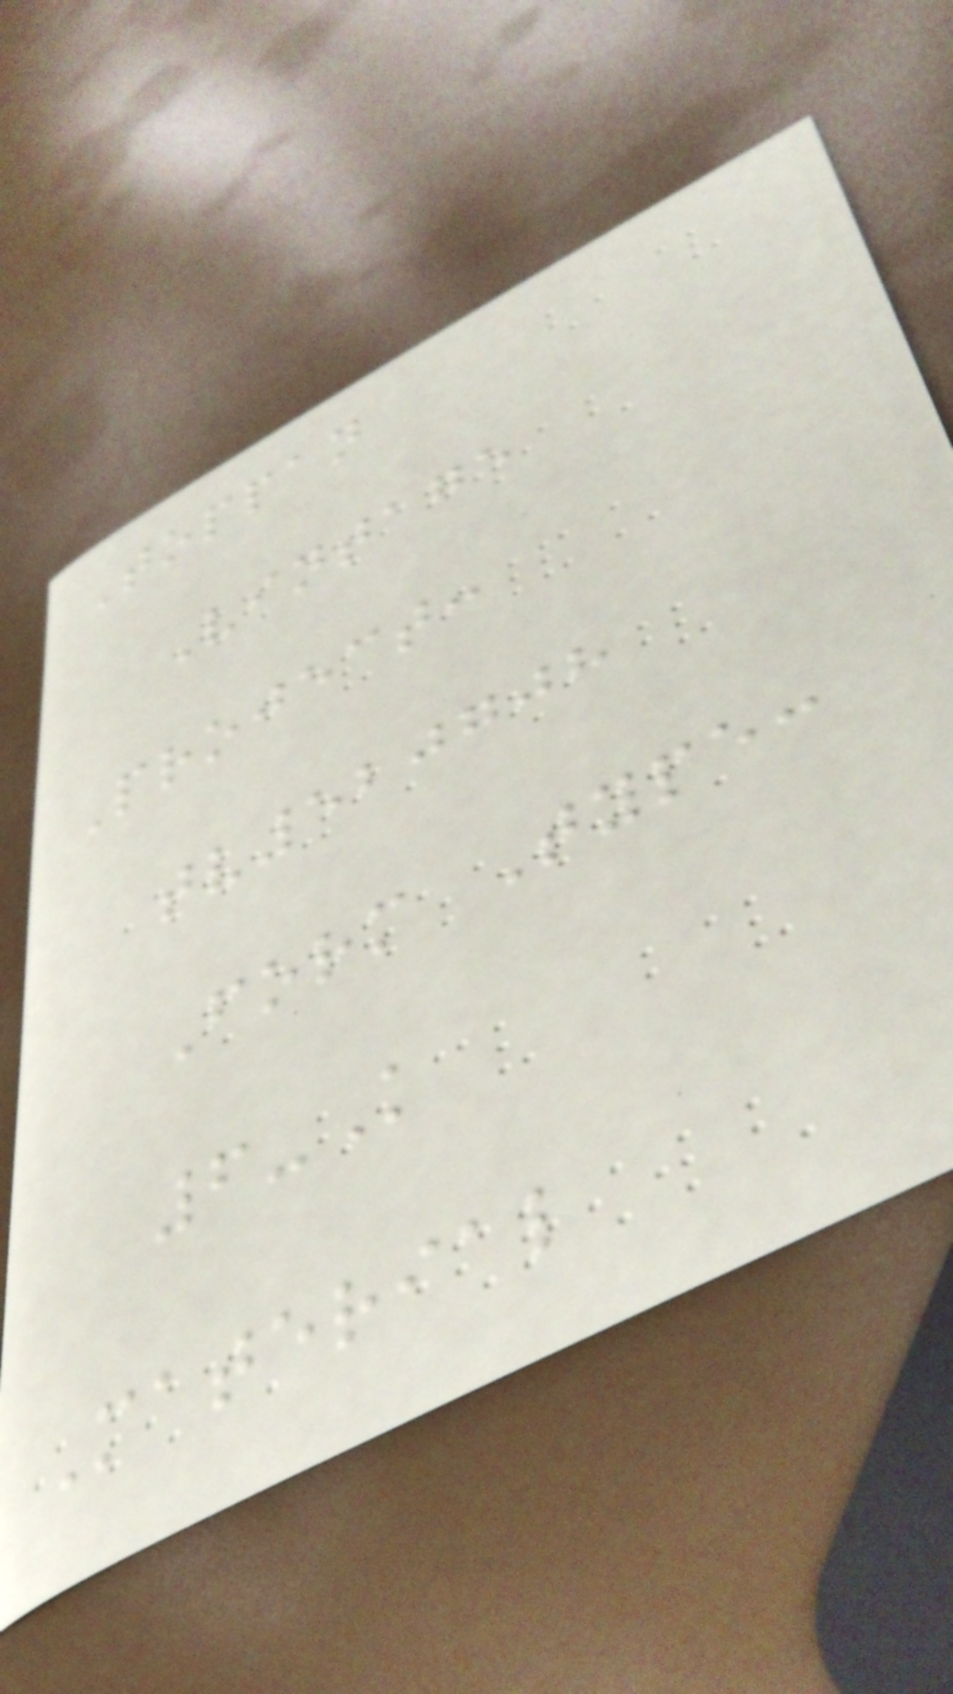Toppan
Vintage
Project:
tv520708
Form Type:
6-K
Material
